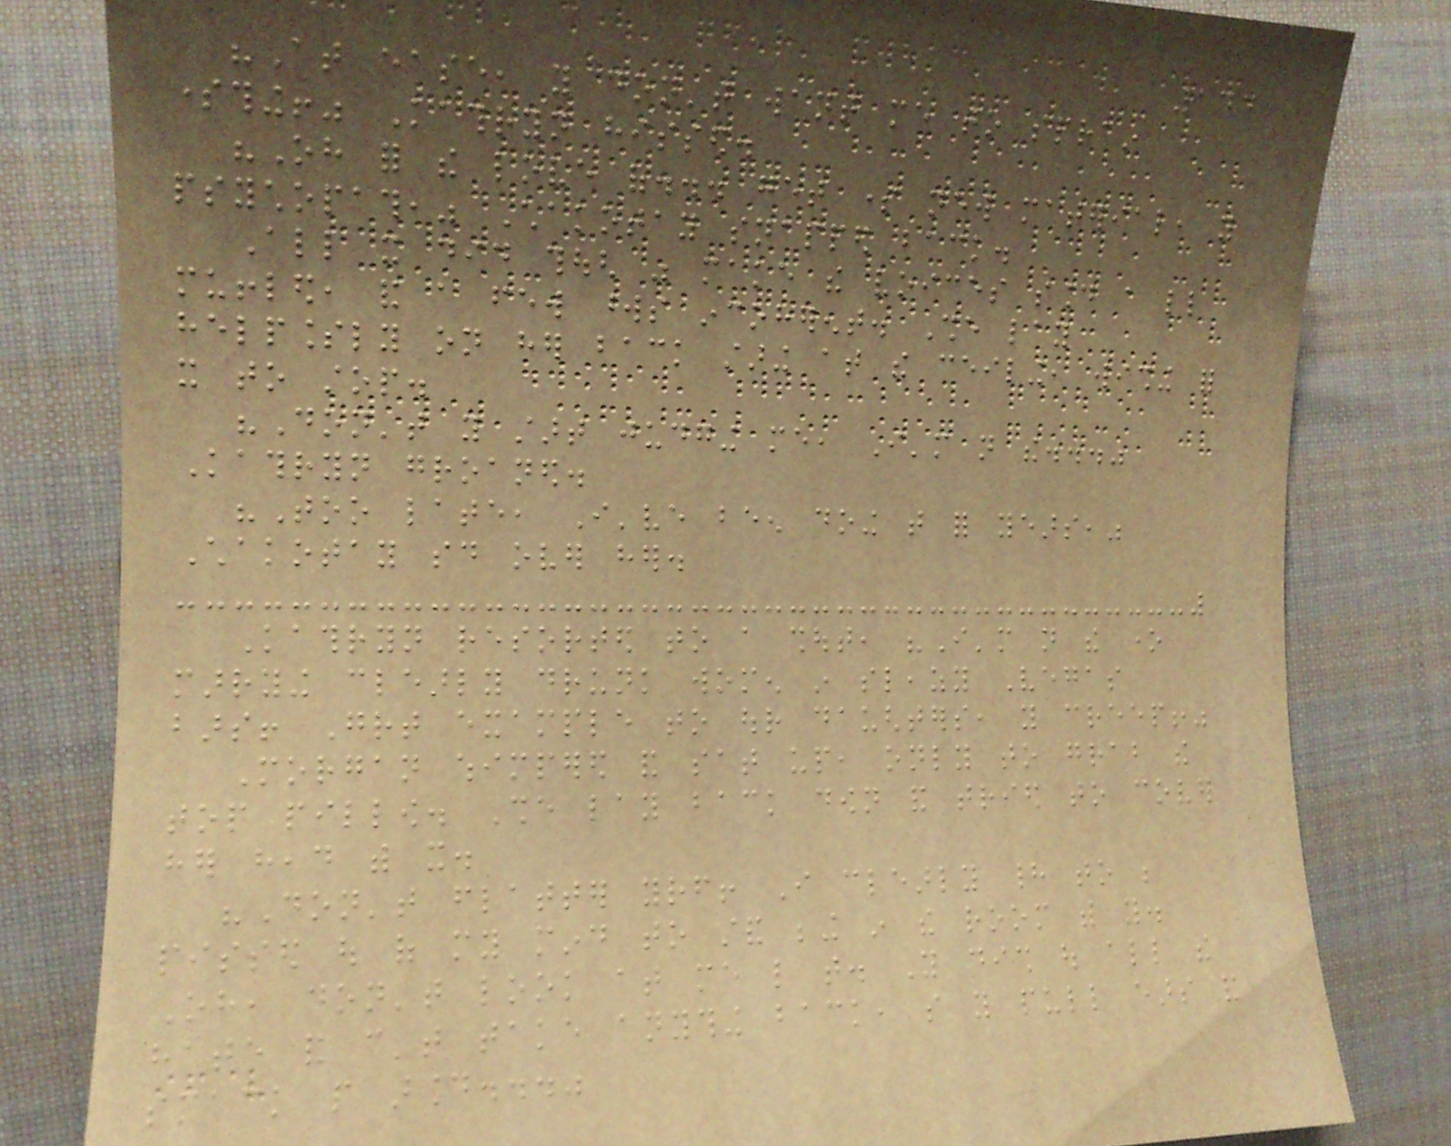144
"At ease, you don't want me to sprain
something!" Kathryn hissed.
"Oh for the love of... get some new material, you
psychopath," Chakotay snapped back.
All it did though was make the voices sound a little
muffled, and a few words incoherent. She lay
helplessly on her back staring at the ceiling, wishing for
it to stop.
"Don't you start judging me, I'm not the..."
Kathryn groaned.
"Too late, I've been doing that for years,"
Chakotay said over her.
Kathryn resorted to a shout, "I'm not the one
marrying clearly drunk women in sleazy Vegas
bars! Great example to our daughters, you creep!"
Morgan whimpered and sat up, only to grab the
top pillow. She lay back down and tried to cover
her head with it.
"Don't flatter yourself! I clearly had to be
pissed out of my mind to stand being in the room with you.
Oh, don't look at me like that. You dish out all the
hate and can't take anything back, so you pull ears and
smack people around..."
